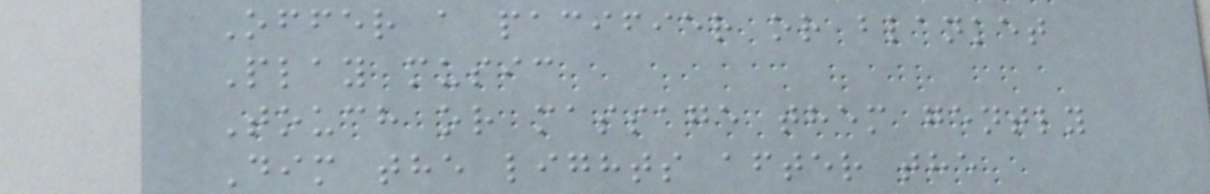Offer a pacifier or blanket
Play music
Touch or massage them gently
Dim the lights after the
